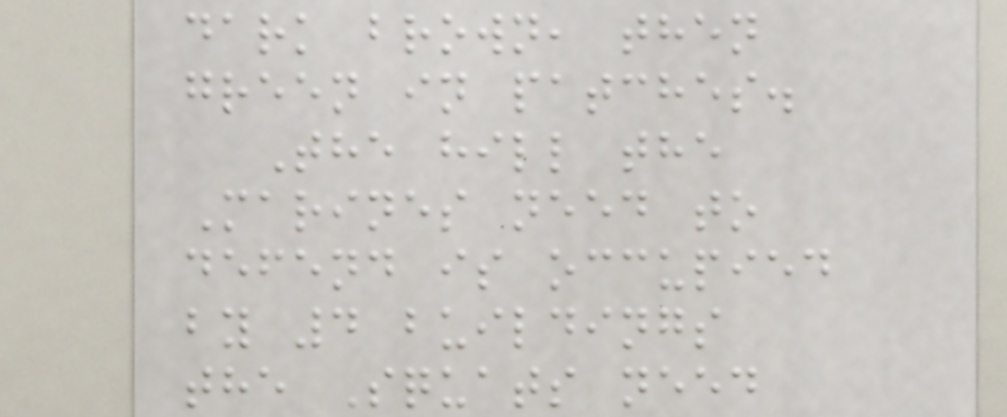dark brown, then
green in patches.
The hill the
Marines need to
defend is occupied
by 4 buildings
the Squats need
